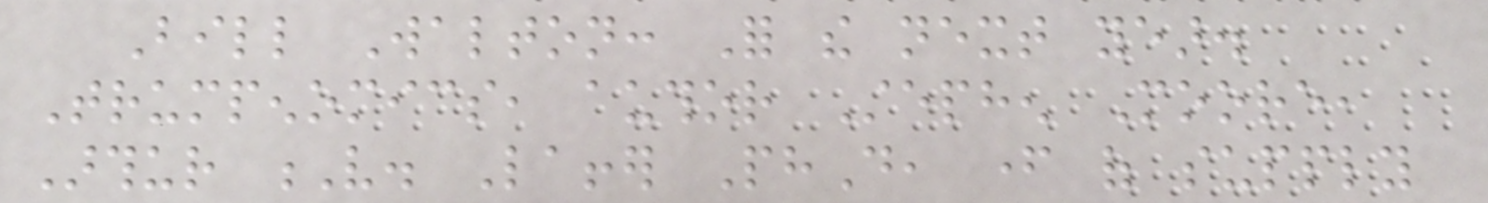Bill Walton: For the next year.
Trumpenomics, author Stephen Moore,
Arthur V. Laffer PhD, father of supply
